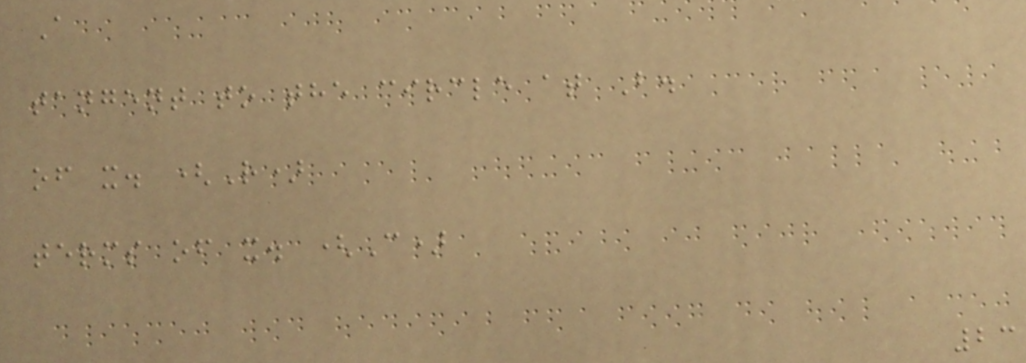A
tangent to the circle at B.
of x. (R)
terms of x. (C)
23
